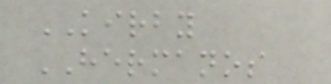KIRBY
HERMANOS
